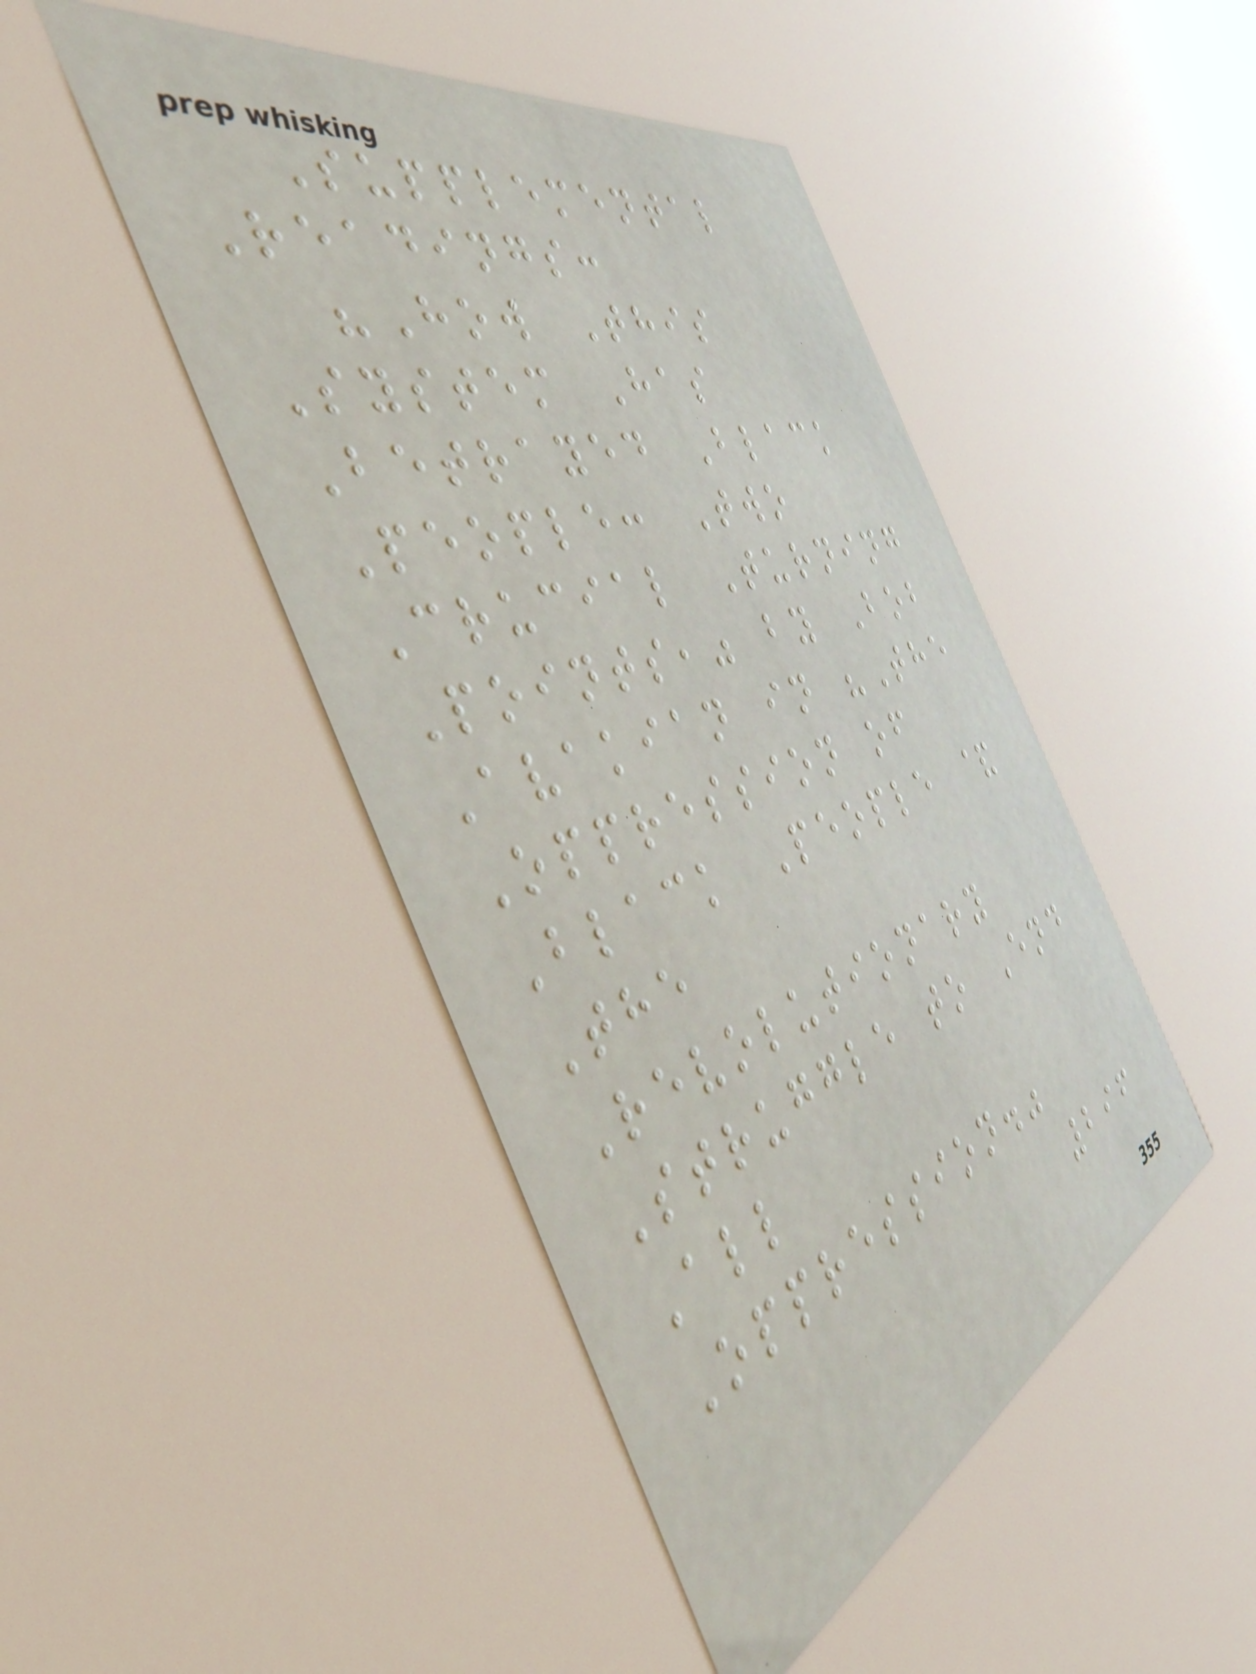Supplemental
Readings:
"How This
System Has
Betrayed Black
People: Two
Crucial Turning
Points," by Bob
Avakian in "The
Oppression of
Black People &
The
Revolutionary
Struggle to End
All
Oppression."
296
